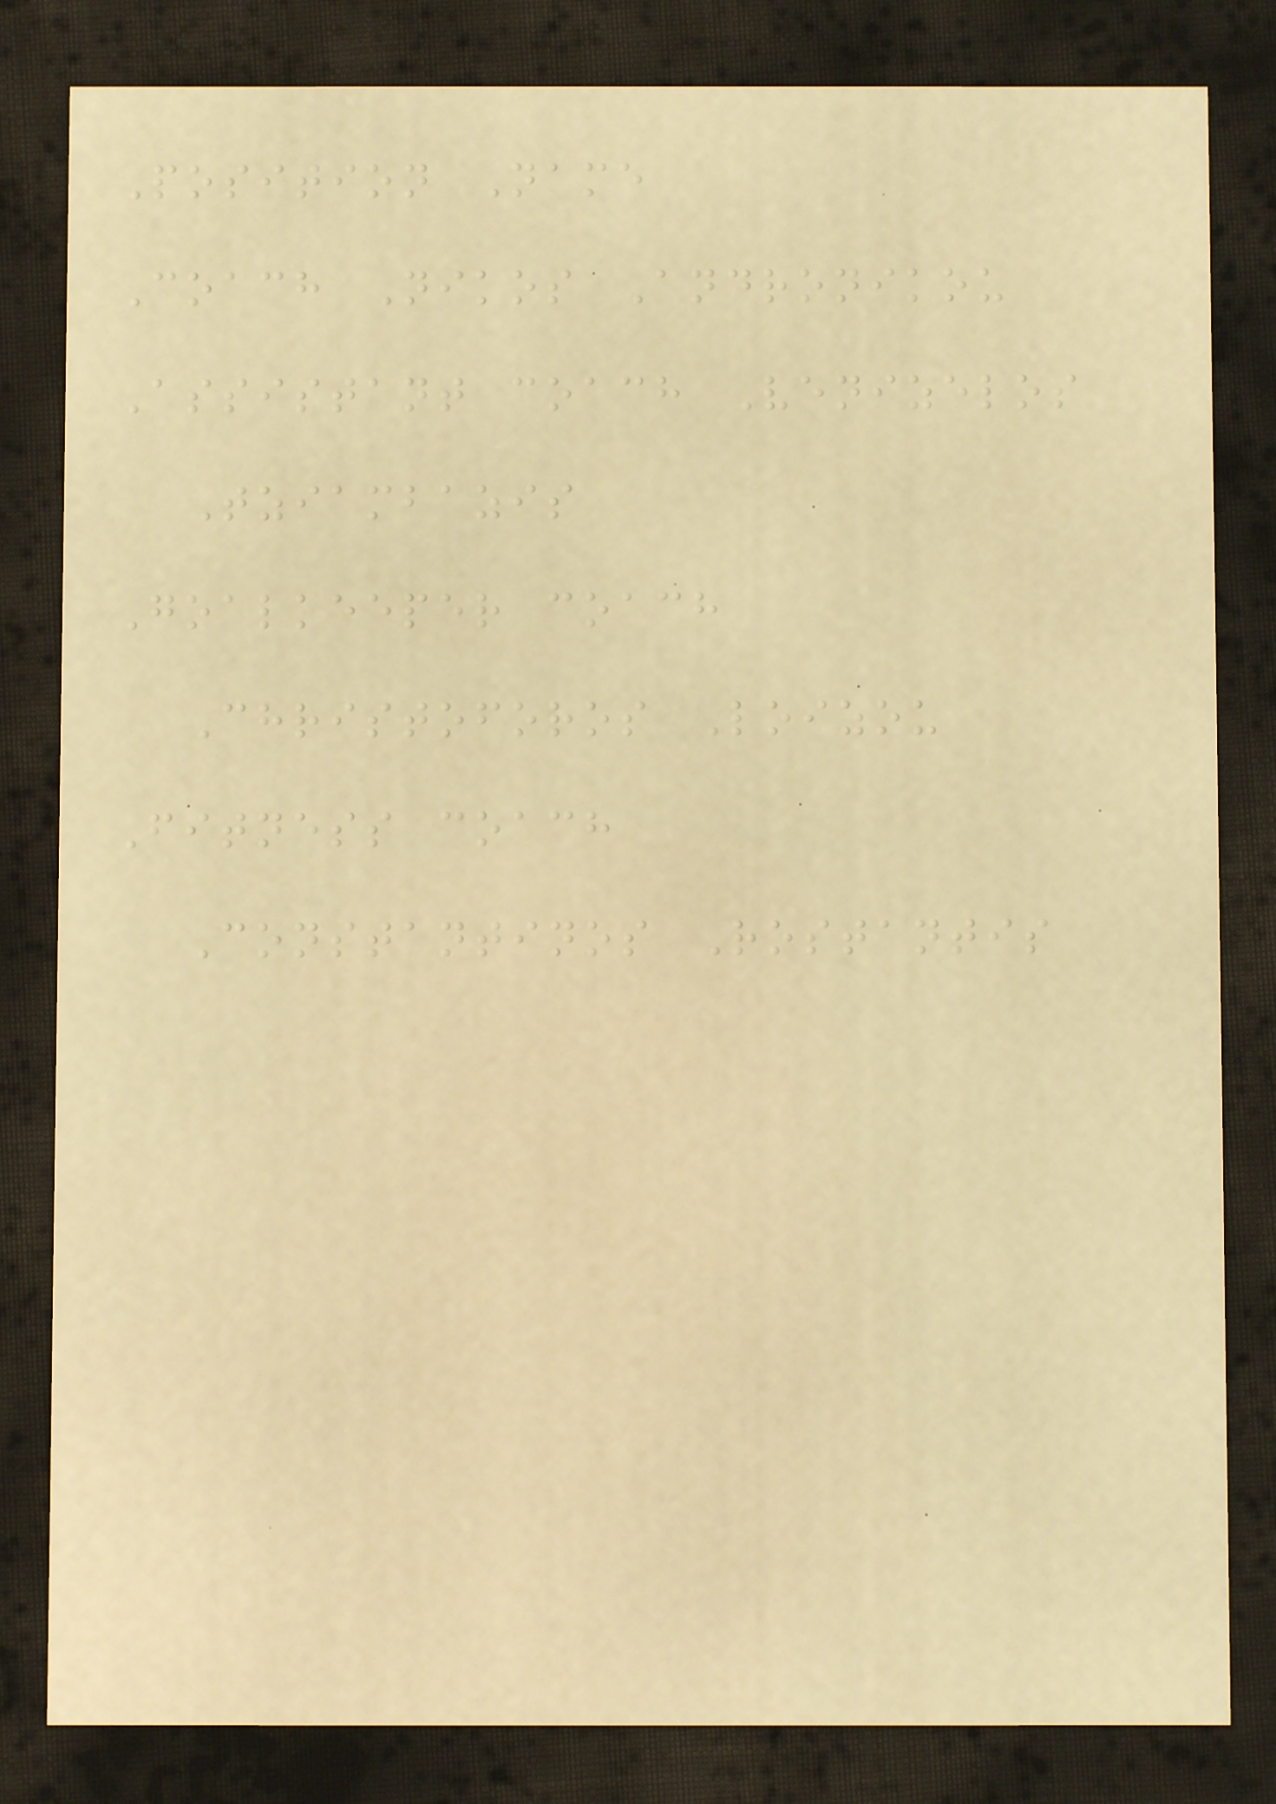Position Name
Coach Nikos Andronikou
Assistant coach Venizelos
Tziambazis
Goalkeeper coach
Christoforos Loizou
Fitness coach
Constantinos Rostantis
